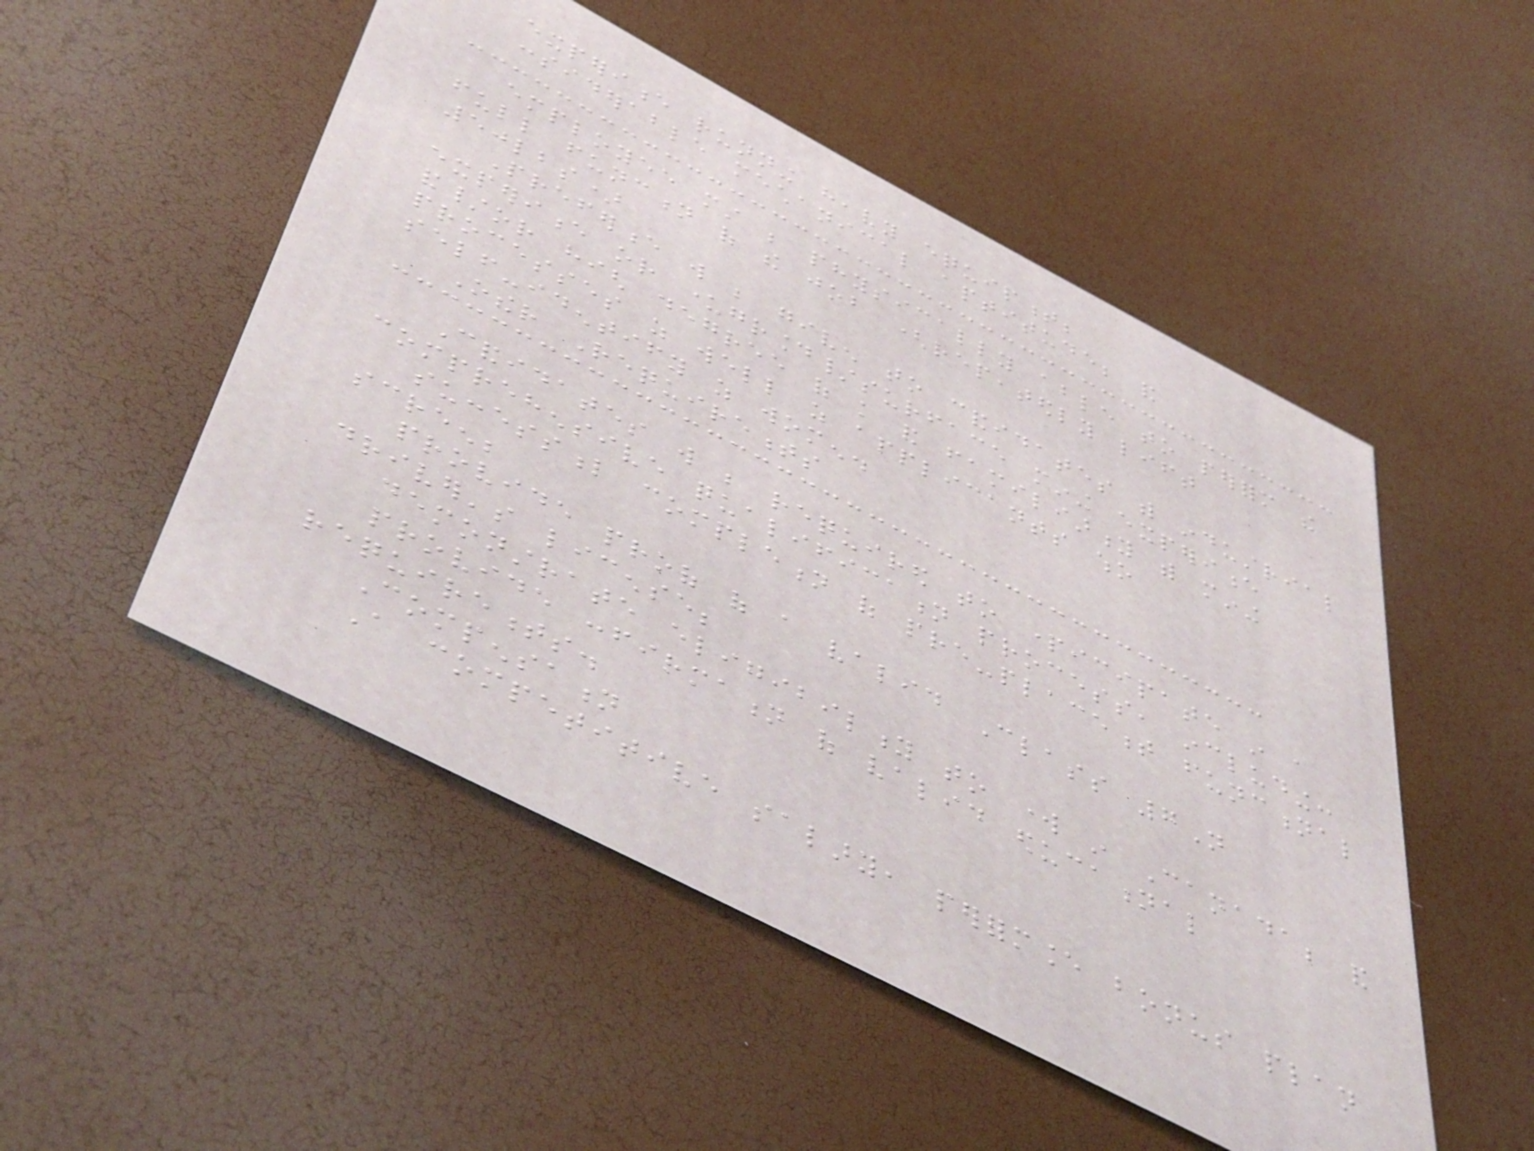experience running heavy equipment;
considerable mechanical aptitude; and
employee must be physically able to perform the
full function of the job (repeatedly lift
50lbs)
Preference will be given to candidates with industrial
experience or underground/surface mining experience
and/or high degree of knowledge and familiarity with mining
processes as well as applicants who
self-identify as women.
Other Requirements
Candidates will be required to participate in a
comprehensive qualification process, including:
successful completion of pre-placement functional
screen;
provide proof of a valid Class 7N
driver's license;
demonstrate eligibility to work in Canada; and
provide confirmation of valid educational
requirements.
Compensation
A competitive salary, performance bonus plan
